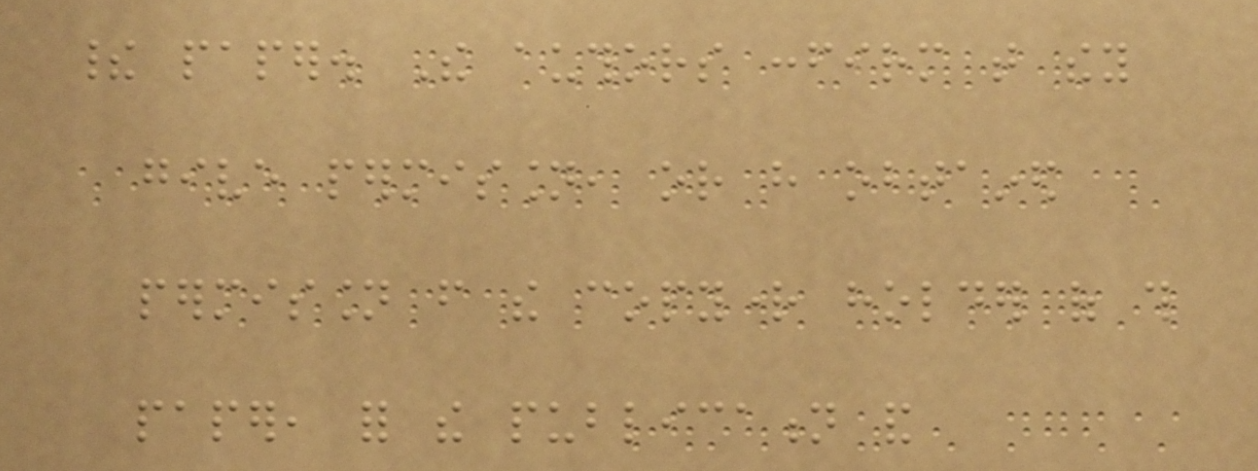their paper. The authors confirm that they
give permission, or have obtained
permission from the copyright holder of this
paper, for the publication and
